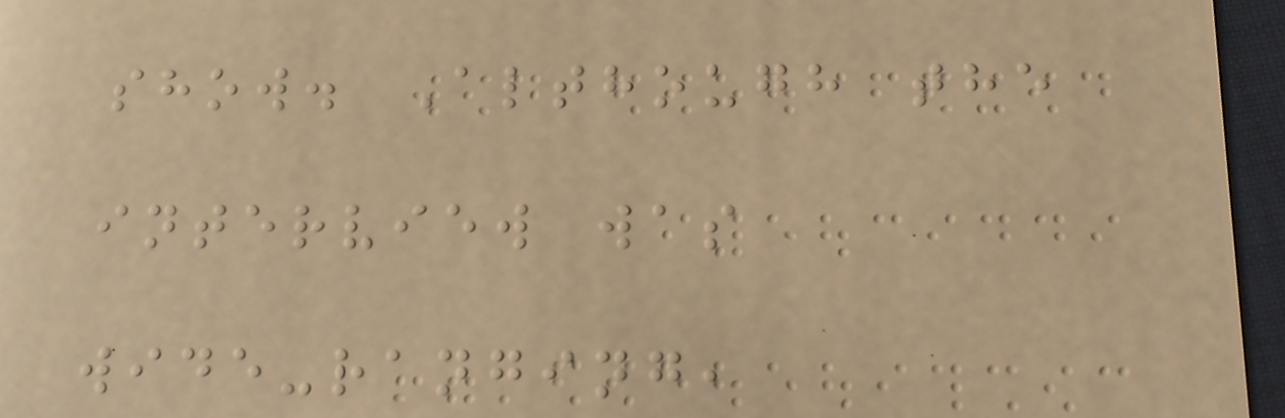show. Although the
interview was
wide-ranging,
